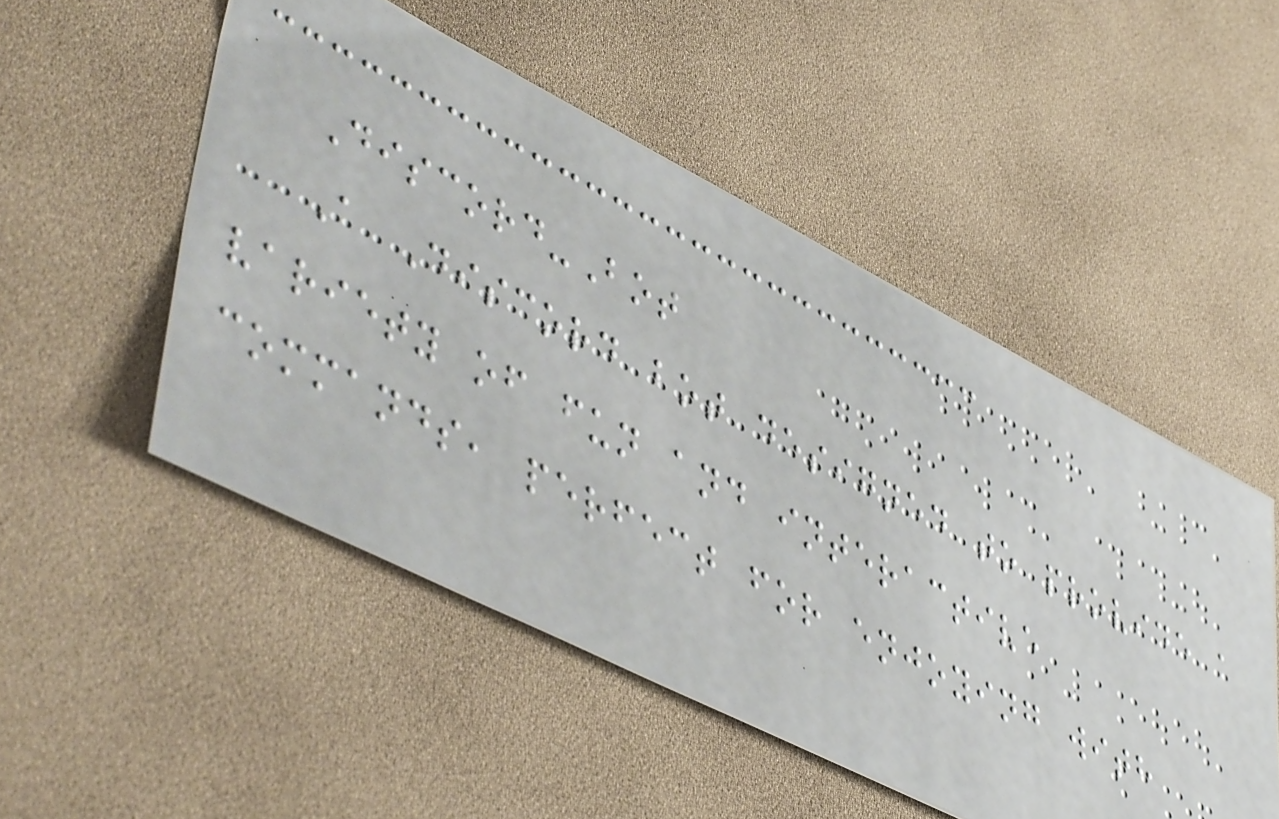Discord-Bot
A Discord bot designed to provide a
variety of fun and interactive
commands, perfect for enjoying with
